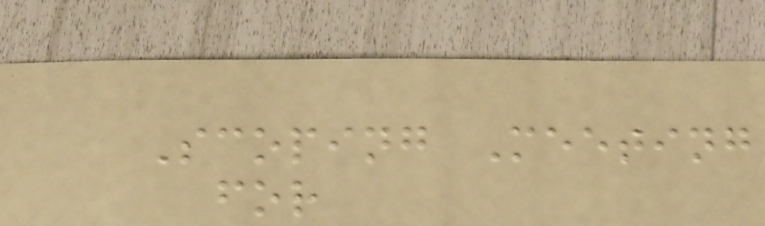Scoping Meeting
for
